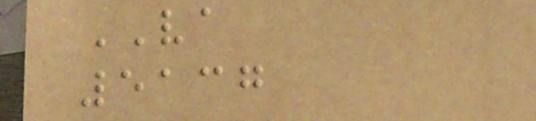VA
5137
